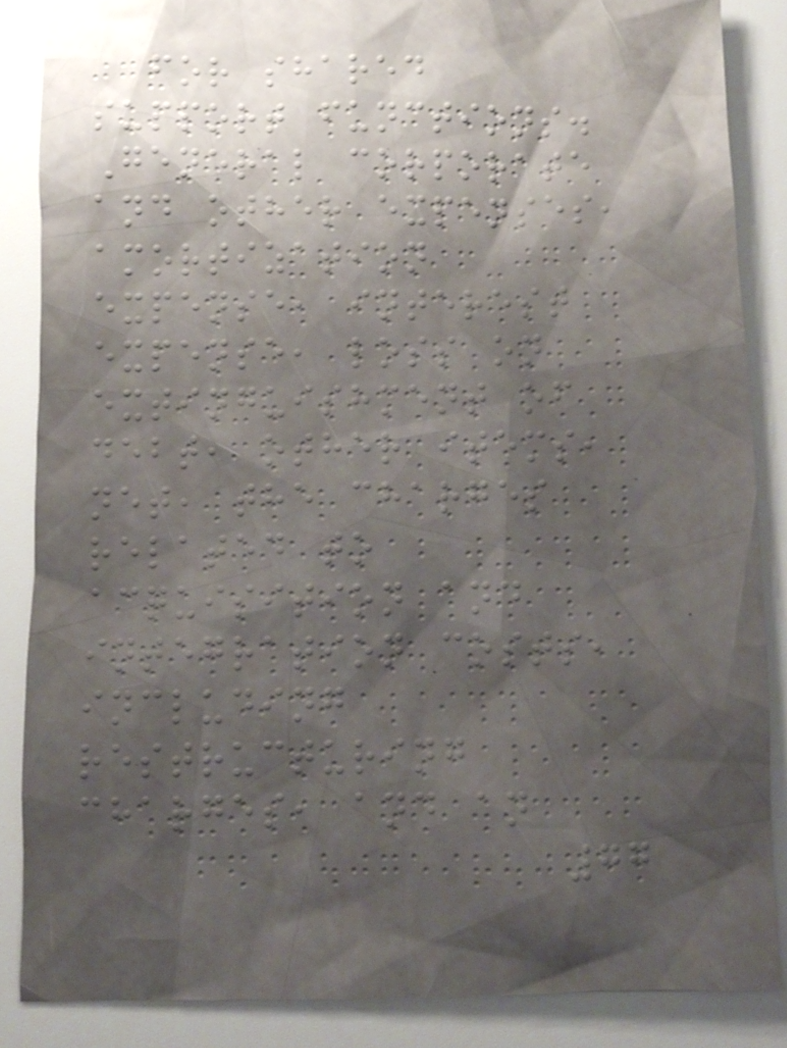for shared
support functions.
General corporate
and other expenses,
amortization
expense, interest
expense, loss on
extinguishment of
debt, other items,
net, the charges
related to
acquisition and
integration costs,
including
restructuring
charges, and an
77
